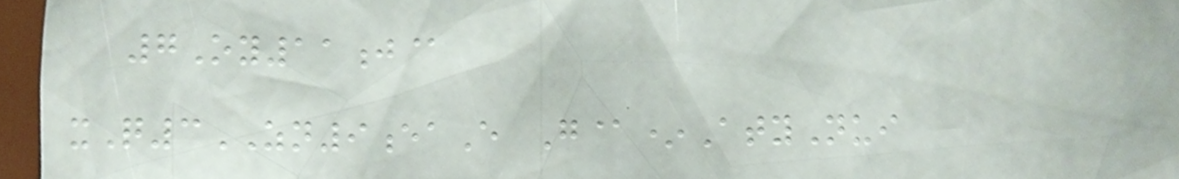7Oy11j@
xQ3ZN9eaE G@*AtyNui
